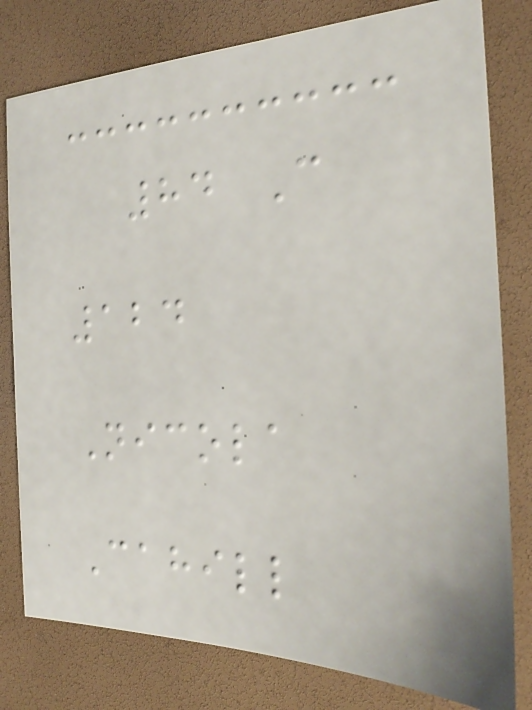84 C
124
Nicola
Cahill
